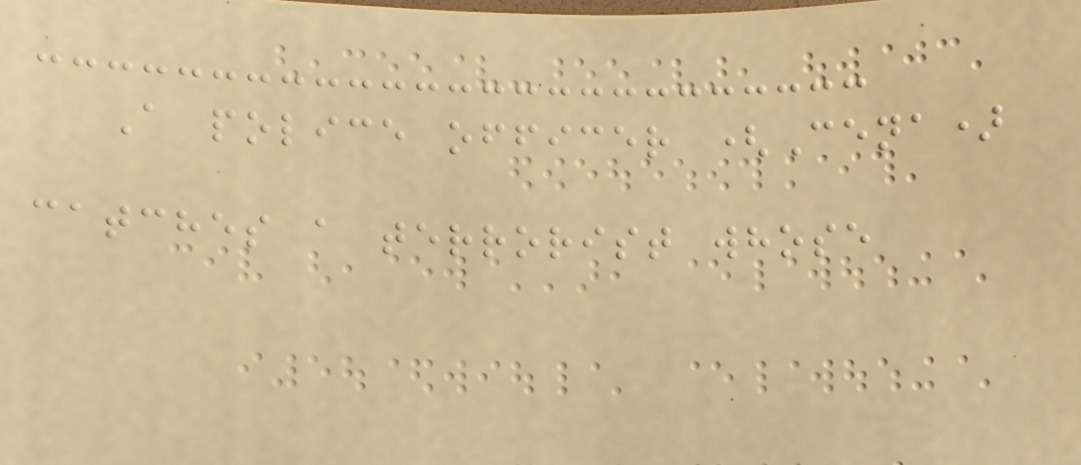A police officer (Cena)
catches a terrorist whose
